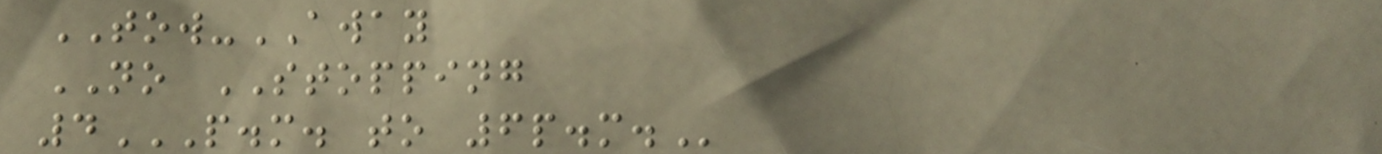TOW-AWAY
NO STOPPING
4P.M. TO 6P.M.
